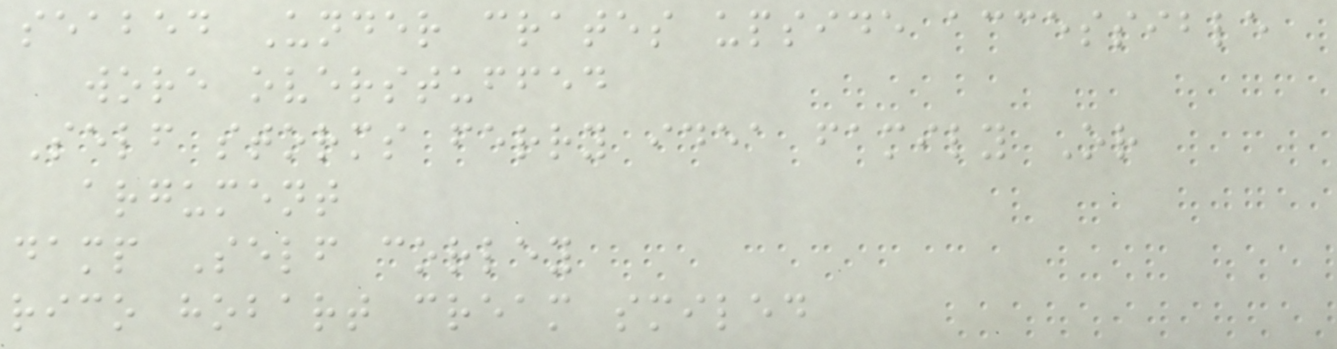seabed Under crates upside accessible
wore overstuffed
Self storms ferry idea family Or
argument
damp Self corley
rico hobart cream smiled
